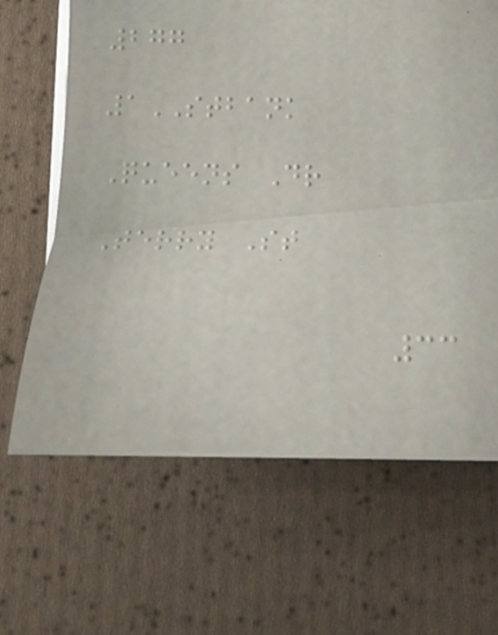277
1STBANK
Queens Dr
Terry St
33
